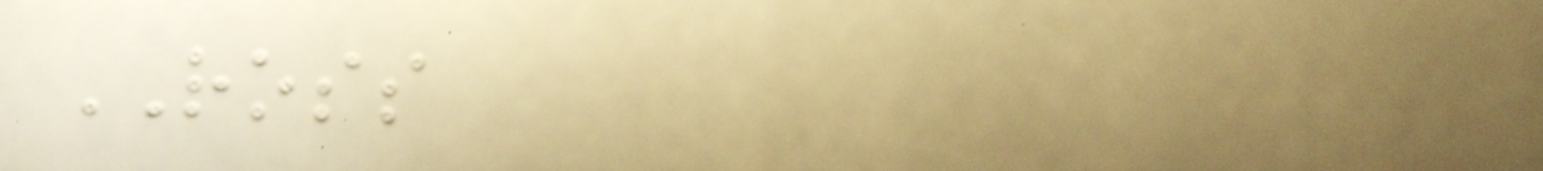ROSS
